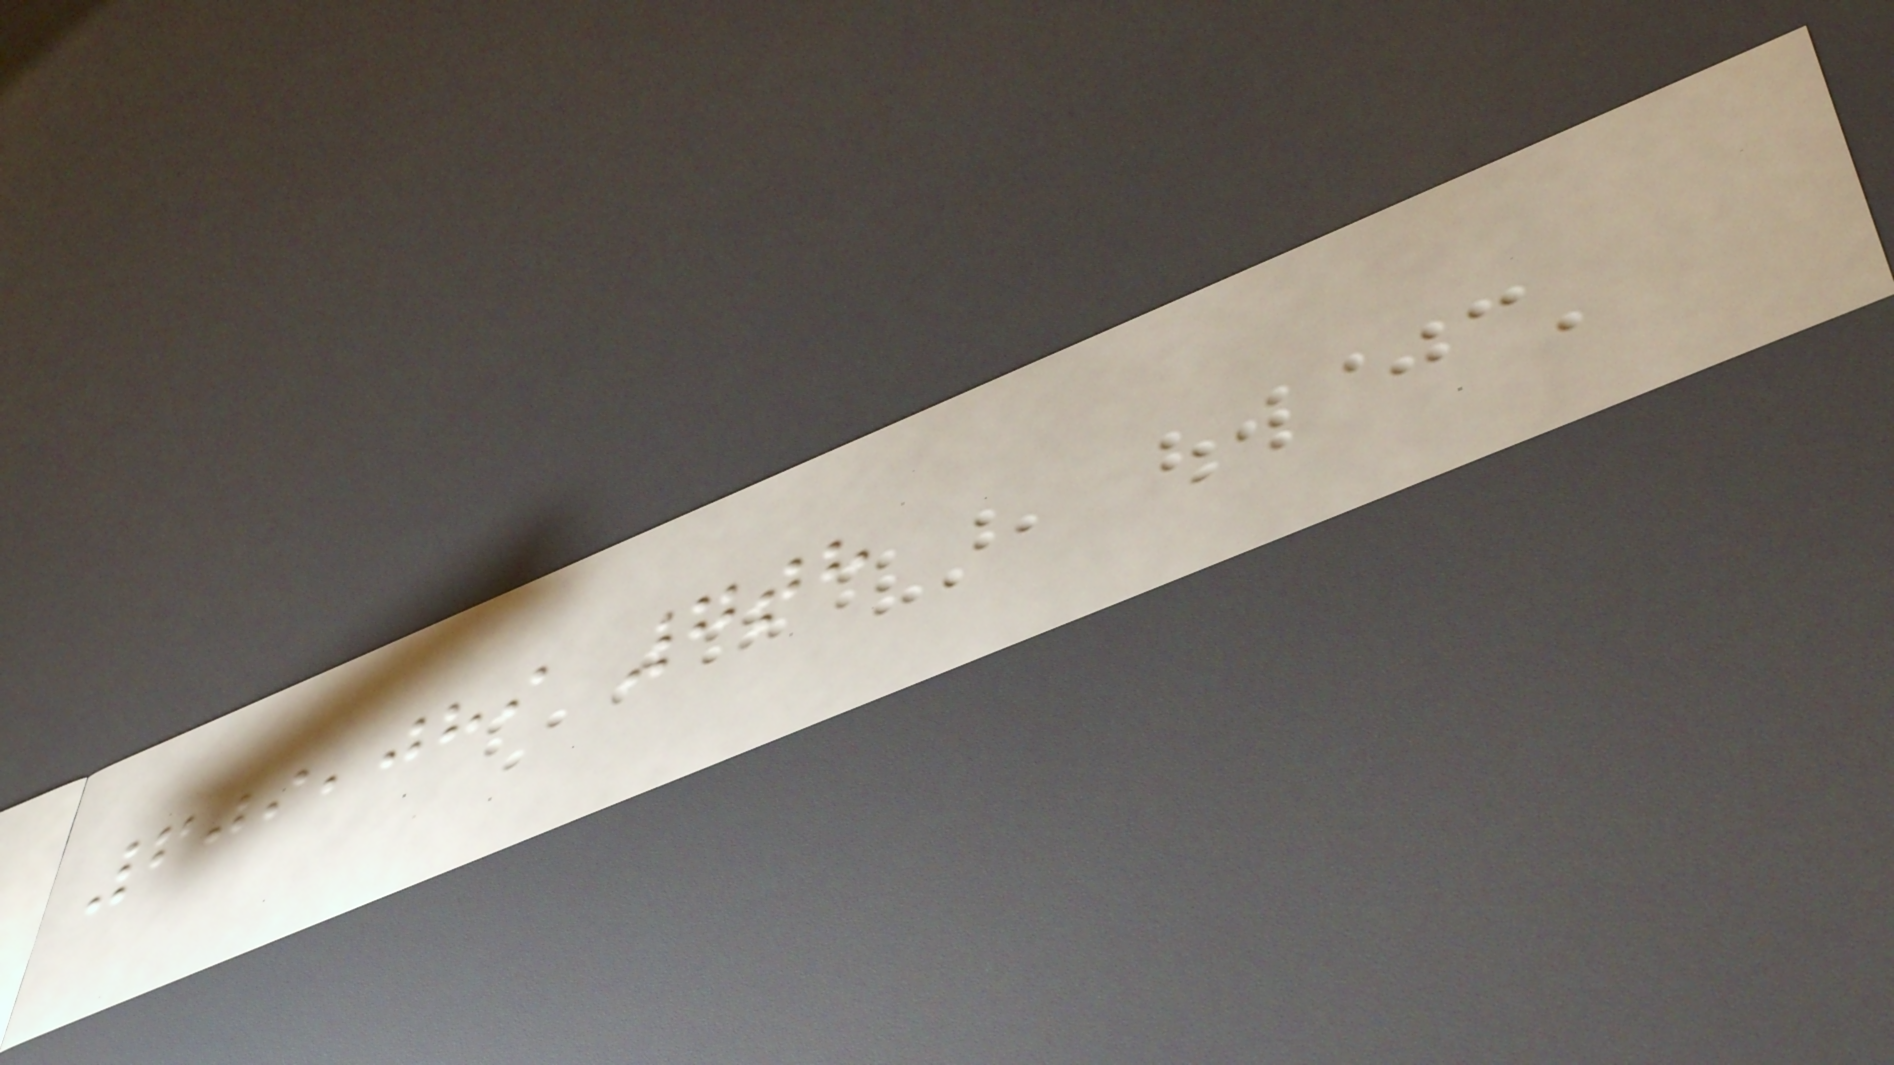609,089 7th
